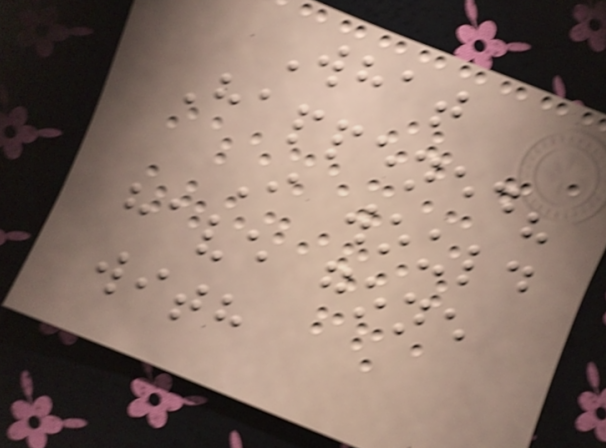What
Happened?
I would
have gone
with
